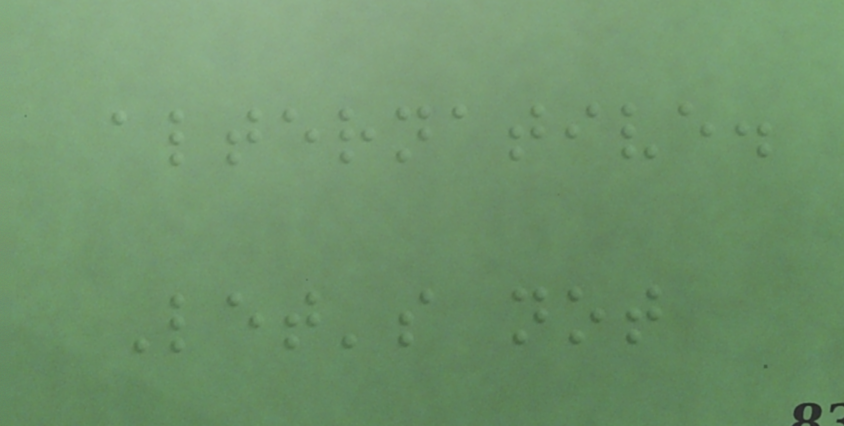alternative.
Let's not
